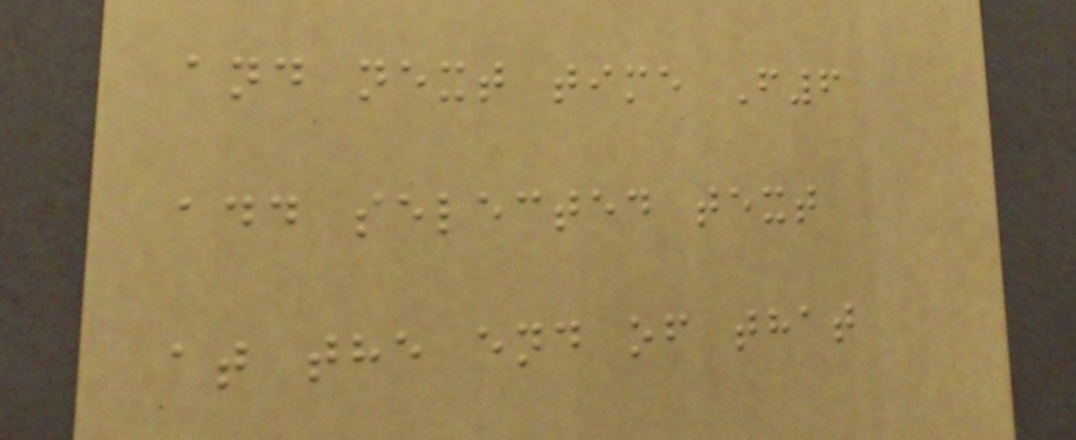and next time F6
add selected text
at the end of that
